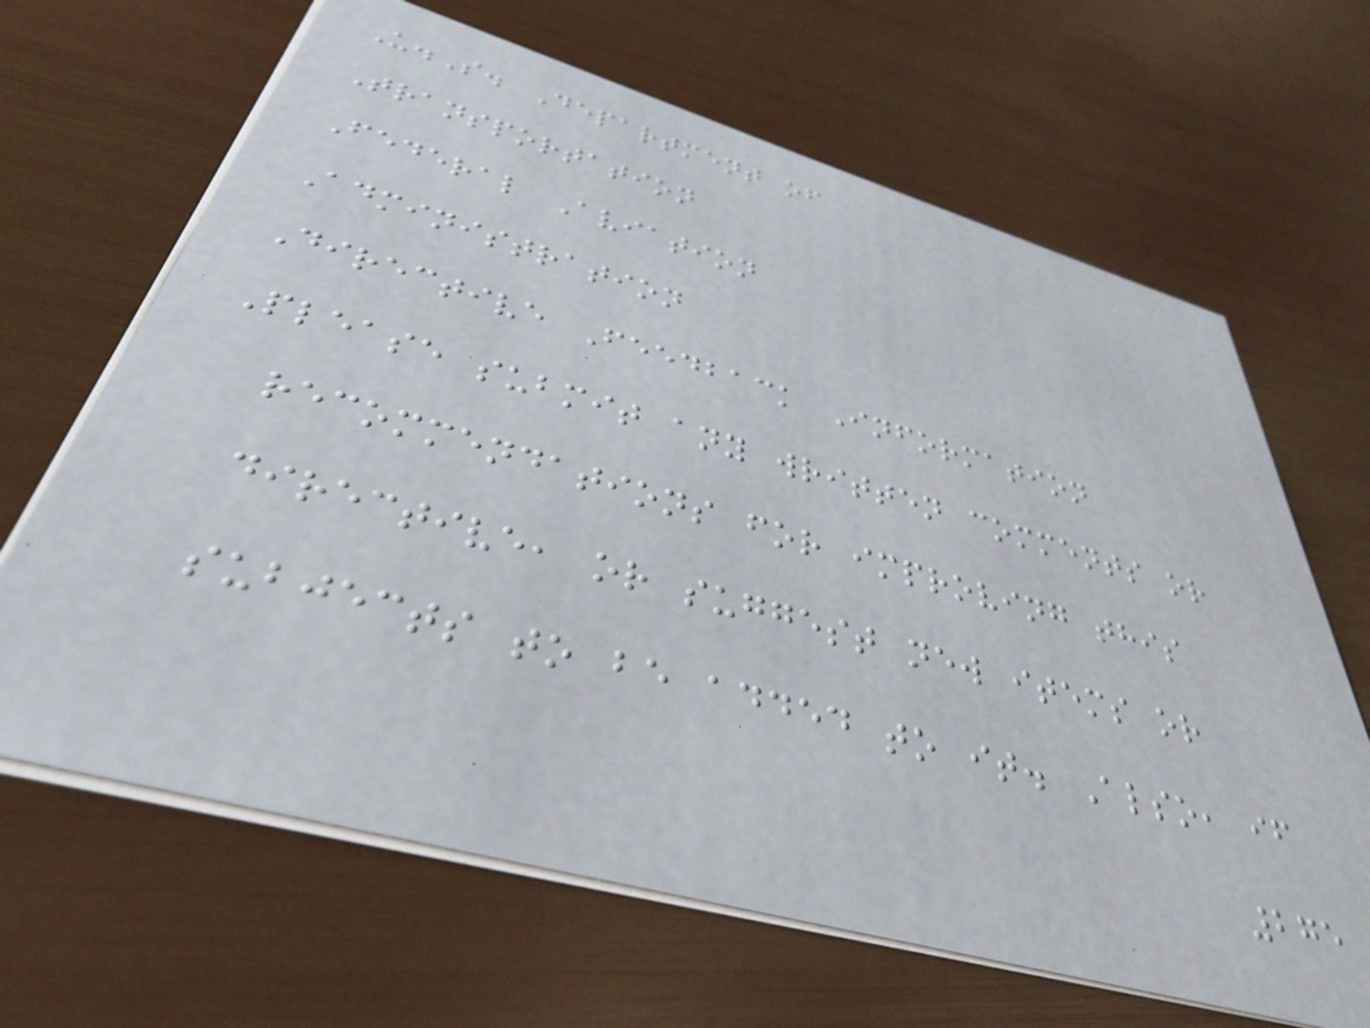U.S. Department of
Transportation
Federal Aviation
Administration
Directive Feedback Information
Please submit any written comments or
recommendations for improving this
directive, or suggest new items or
subjects to be added to it. Also, if
275
